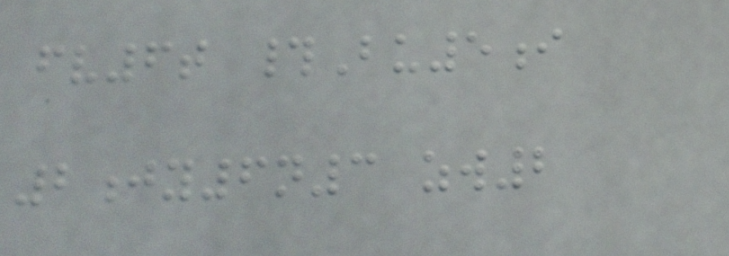fv6t #Bu5i
2jy6n3 zw2
